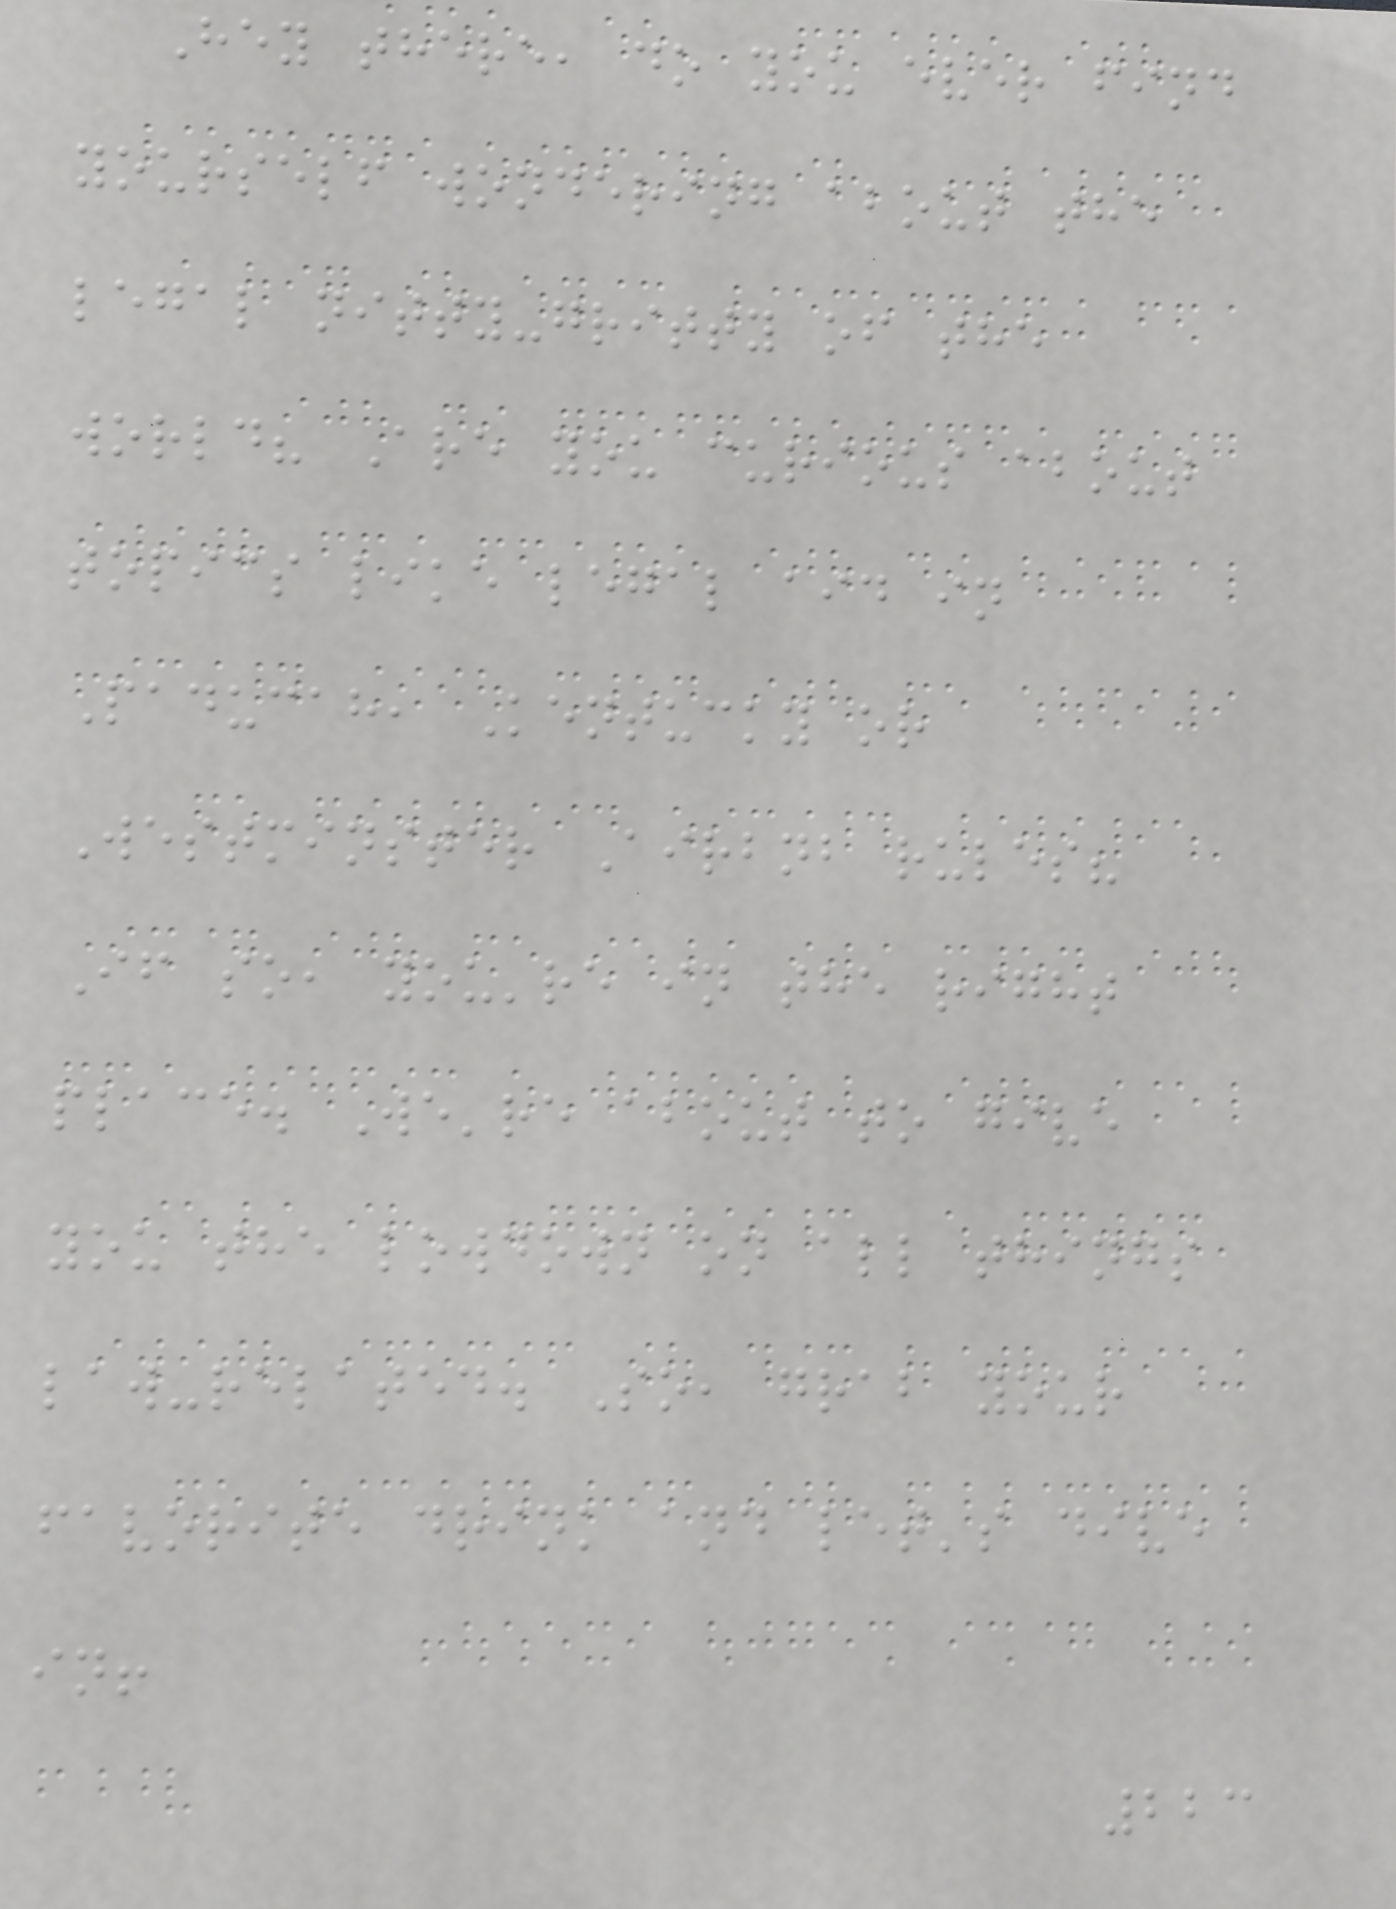Hey there, do you ever find
yourself wondering about the
legal nitty-gritty of the
world? Are you curious about
topics like legal aid in
Paducah, Kentucky or
Westminster Airbnb rules?
If so, you're in the right
place. We're about to give
you the lowdown on all things
law-related. So, grab your
favorite drink and let's dive
in!
223
